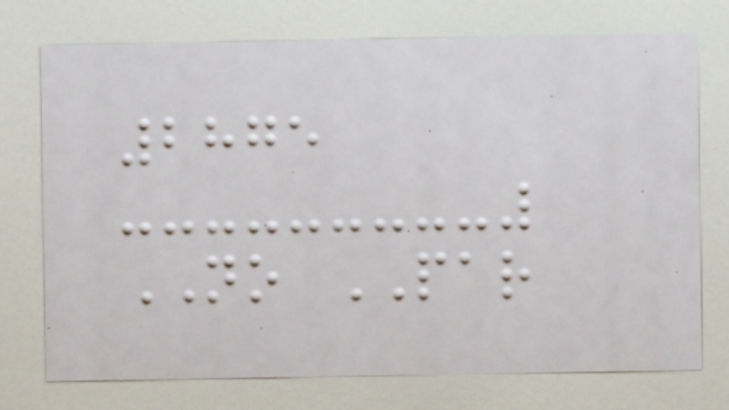2875
NO PAR
